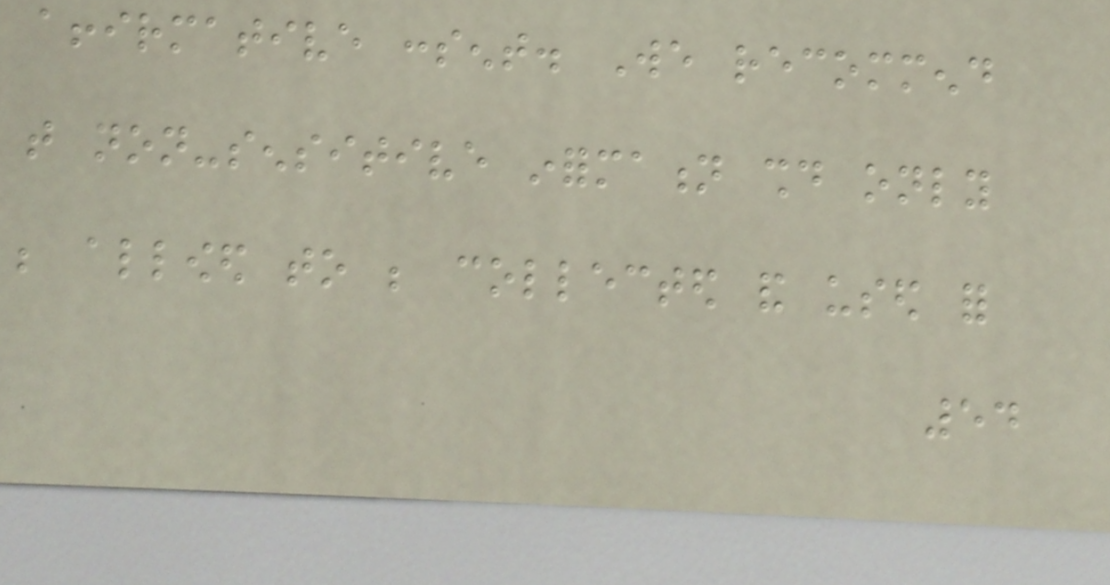affirmative consent. We recommend
that non-sensitive information should only
be allowed to be collected and used for
54
